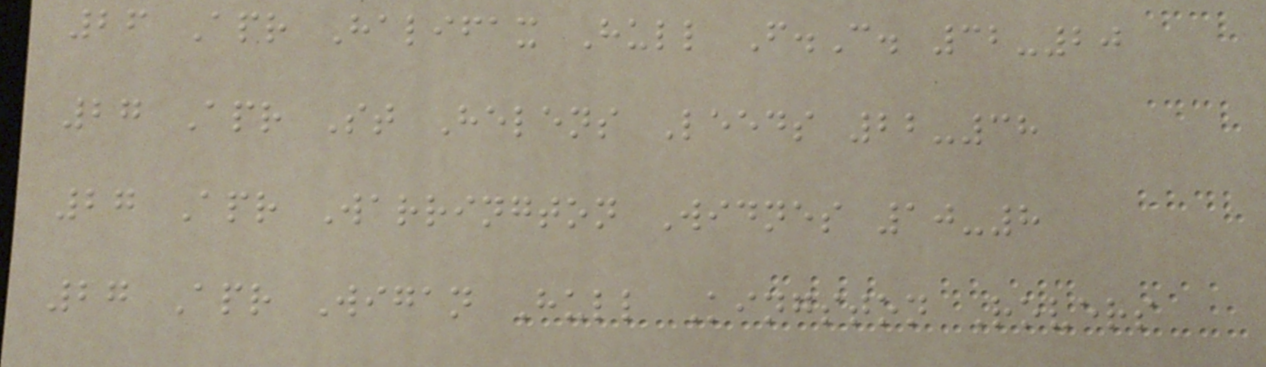26 Apr Halifax Hull F.C. 32-20
27 Apr St Helens Leeds 22-38
27 Apr Warrington Widnes 10-8
27 Apr Wigan Hull Kingston Rovers
